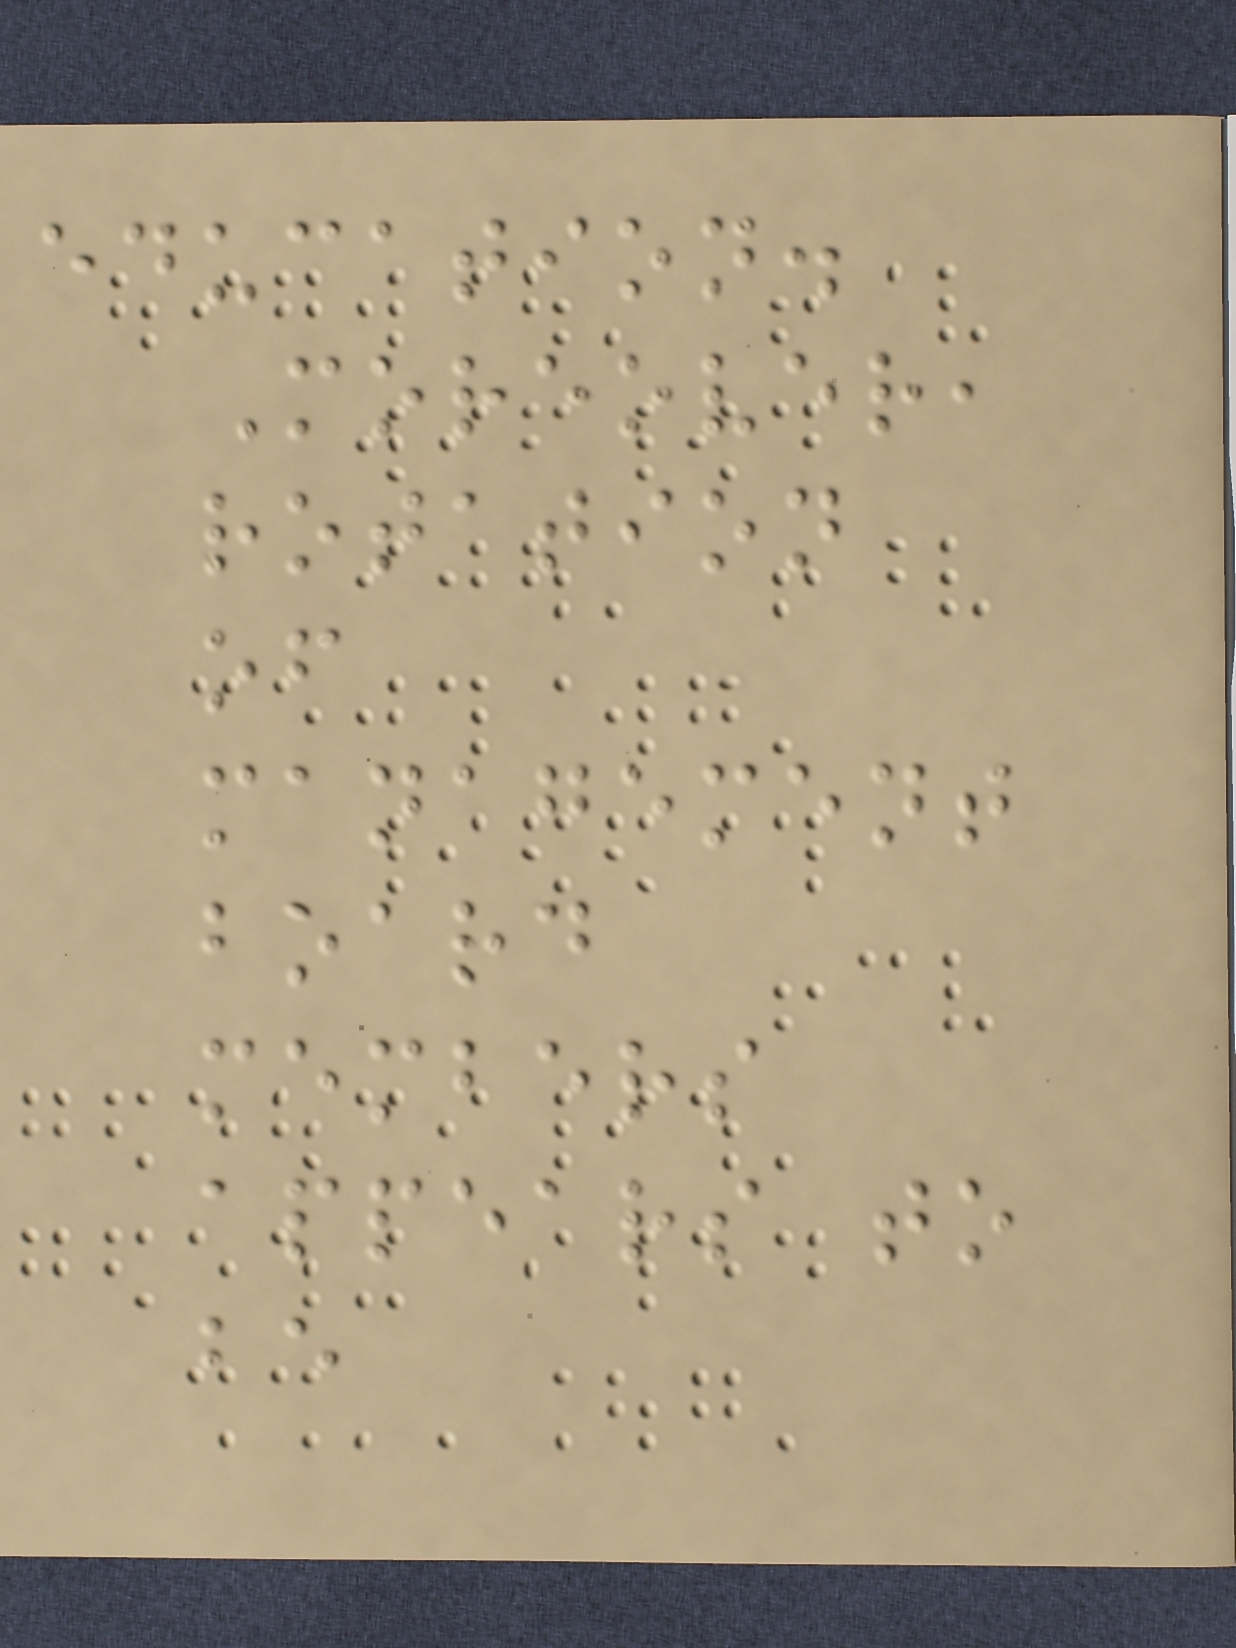education.
Moreover,
rotation
of
management
board
members
appears to
be
